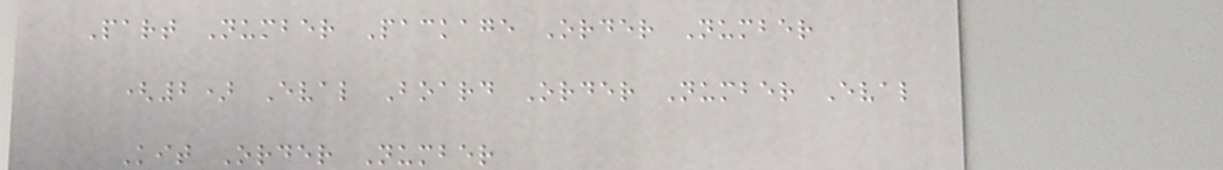Part Number Package Order Number
(2) Eval Board Order Number Eval
Kit Order Number
